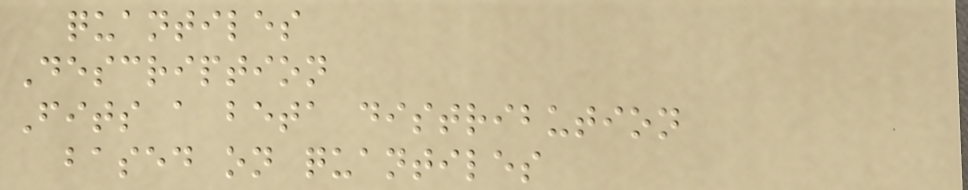quantiles
Description
Fits a beta distribution
based on quantiles
